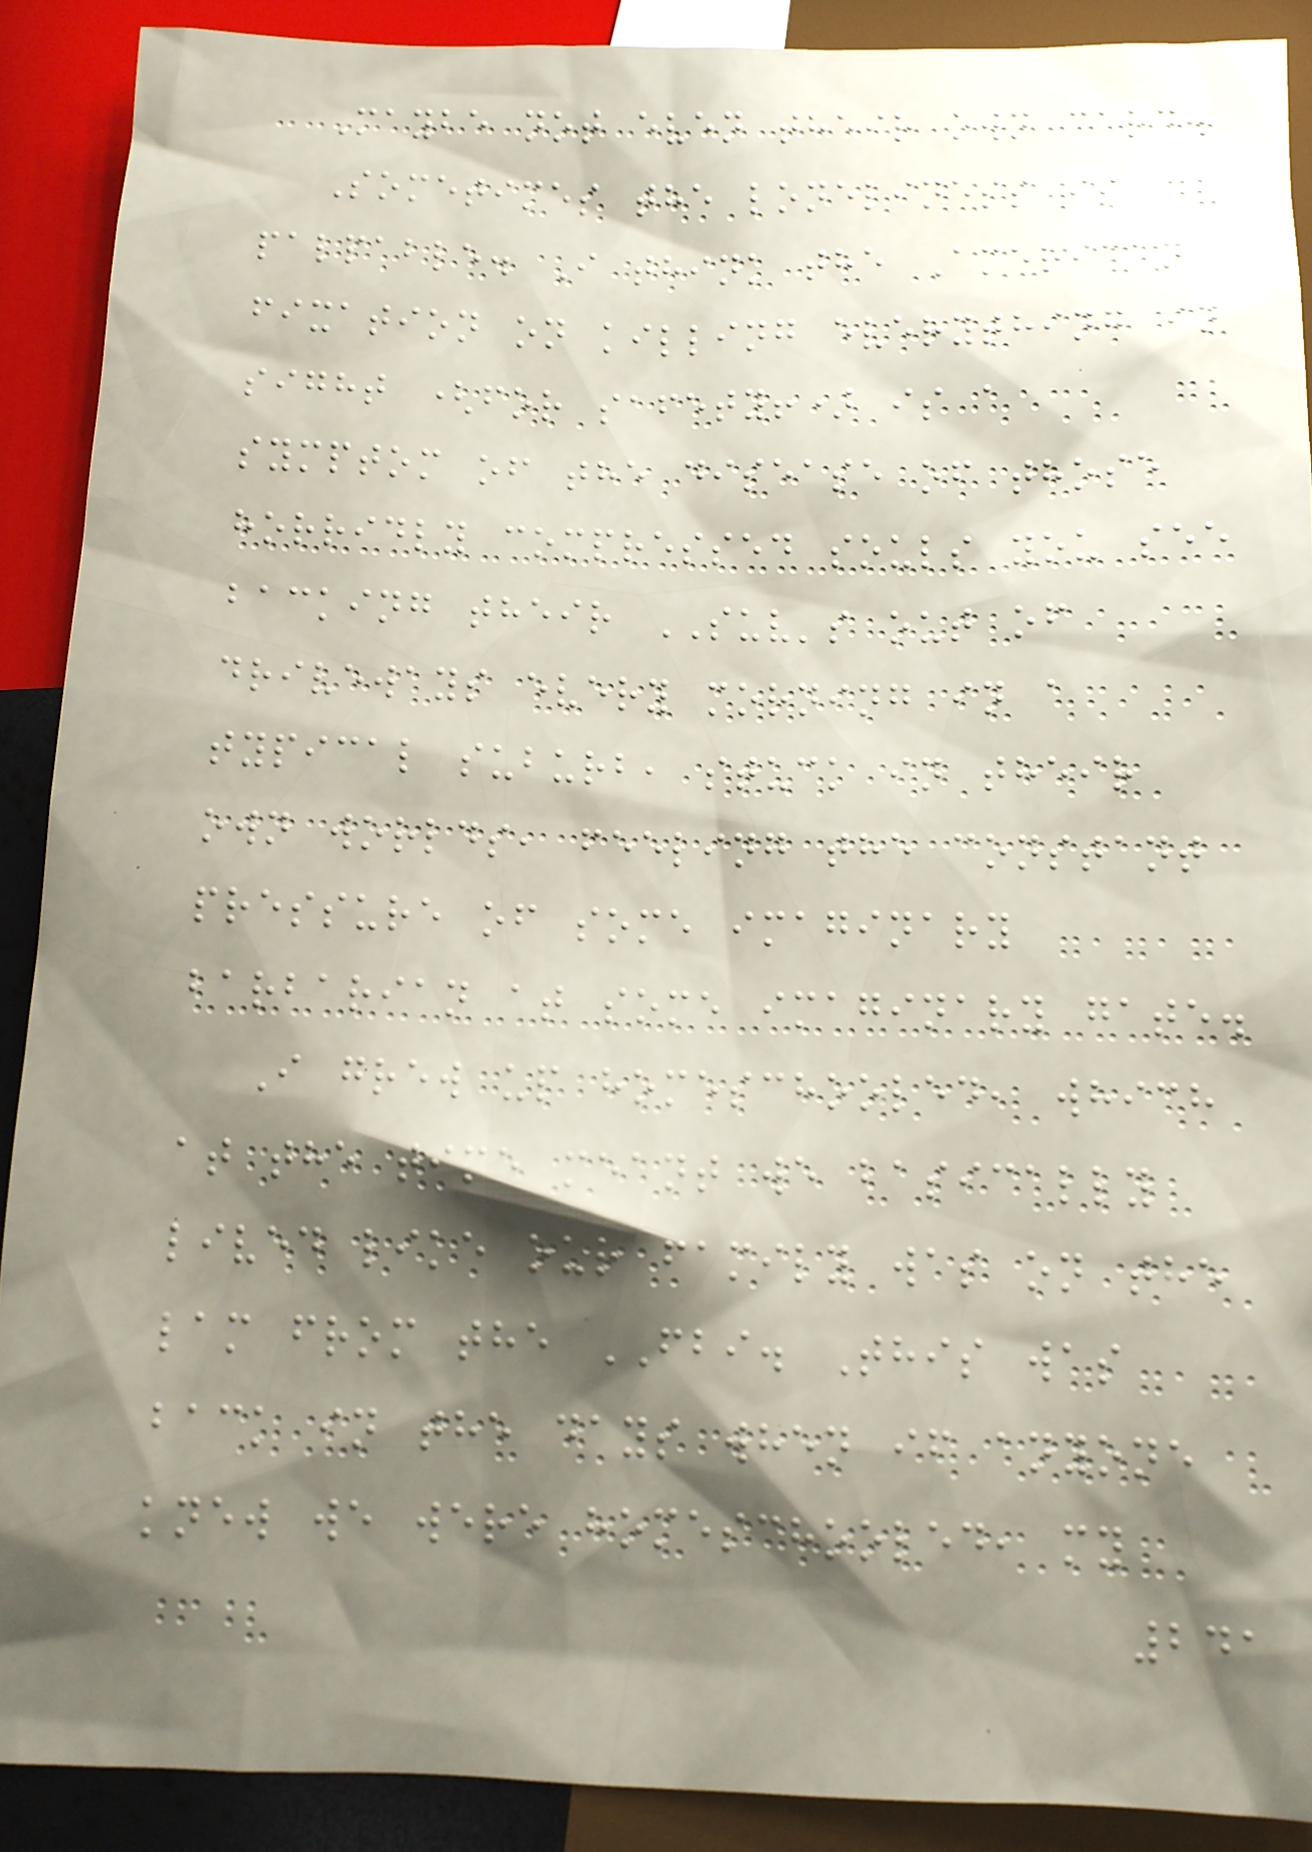Maybe not even their own card.
Sometimes the loneliness is
palpable. I think the American
fixation on killing everything in
sight (for safety!) is a
symptom of the disease of those
horridly compressed souls you see
backing their SUV's out of
driveways every morning in a
typical suburb, stuck in their
own worlds, feeling the constant
pressure of some imaginary
barbarian at some imaginary gate.
I grew up homeschooled, which
at the time meant we basically
lived like our family was on the
lam from the FBI. This was
back in the days when if anyone
knew we were homeschooled, my
241
